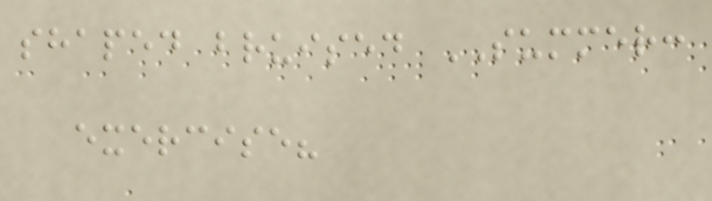shaped bruised SUMMER:
exercise?
